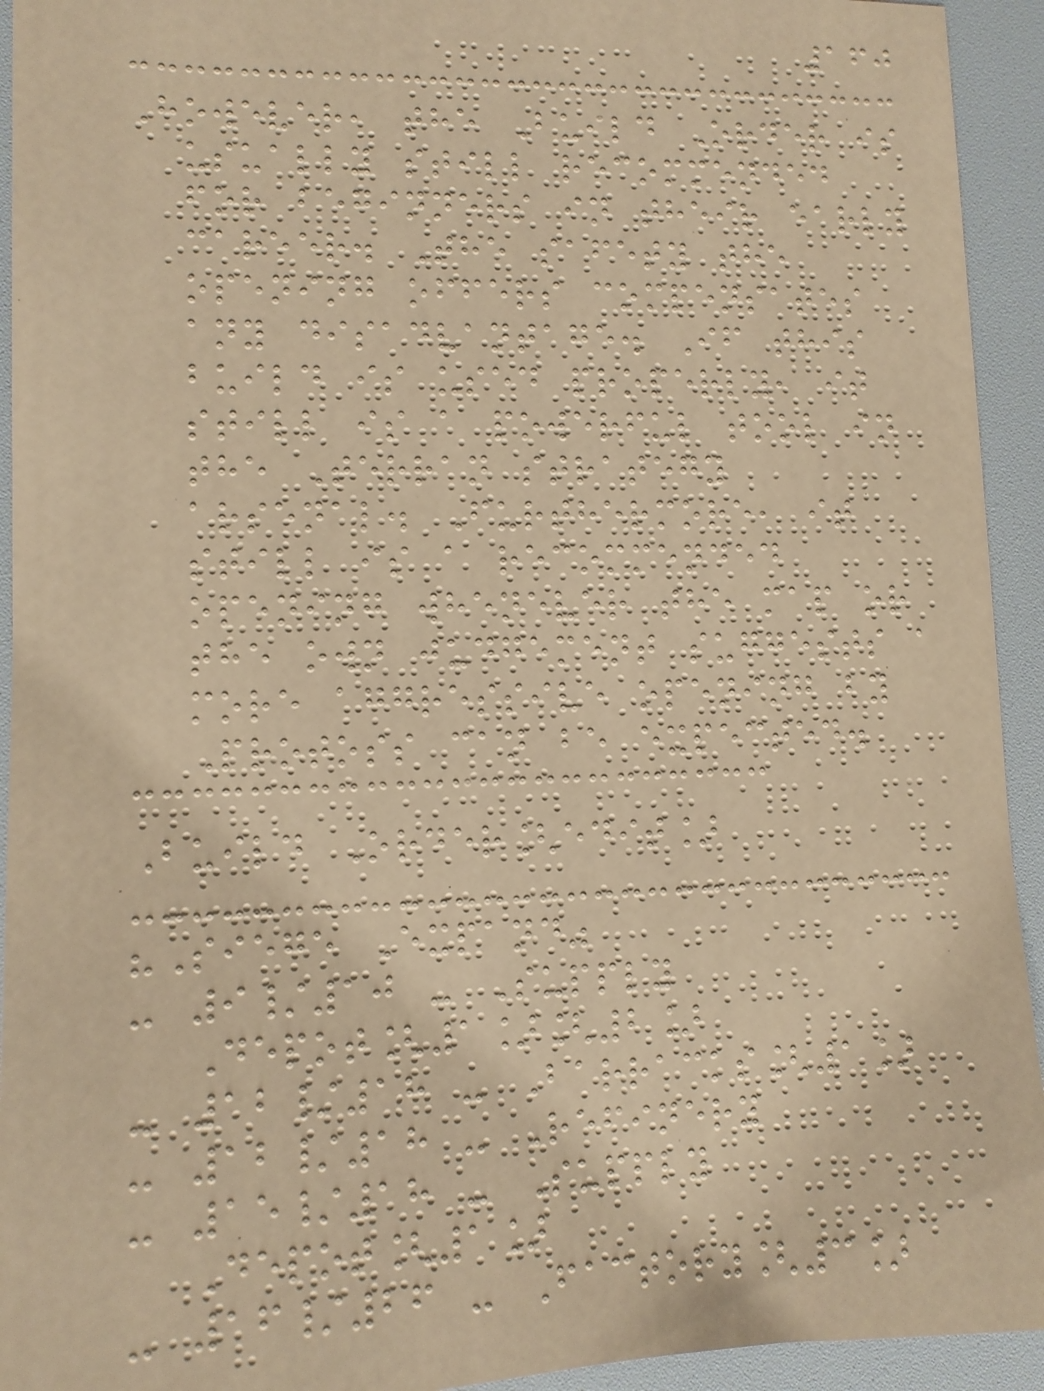160
However, the Build Order is
usually still recommended
for beginners in their early
career. The safety the
opening offers compensates
any disadvantage. If this
build is used properly, it
still is a powerful tool in
the Terran strategy
arsenal. Furthermore, it
still is a recommended
opening whenever the map or
the own judgement suggests a
more aggressive opening by
Protoss can be expected.
Build Order[edit]
"Siege Expand"
- 9/10 - Supply
Depot[1][2]
- 12/18 - Barracks[1]
- 12/18 - Refinery
- 15/18 - Supply
Depot[1]
- 16/26 - Factory[3]
